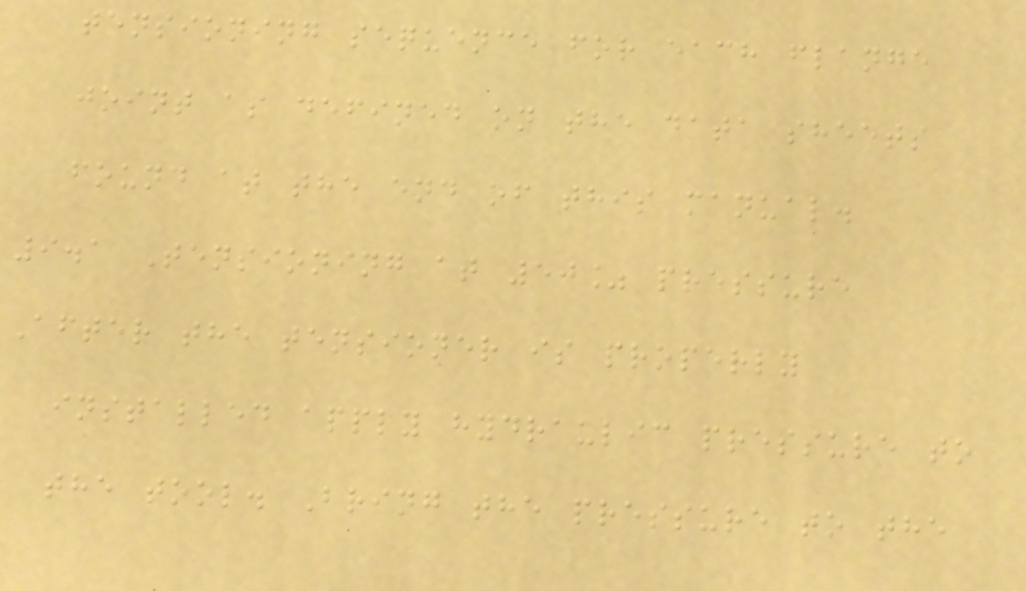tensioning sequence for each flange
joint as defined on the data sheets
found at the end of this manual.
9.1 Tensioning at 50% pressure
After the tensioner is properly
installed apply hydraulic pressure to
the tool. Bring the pressure to the
